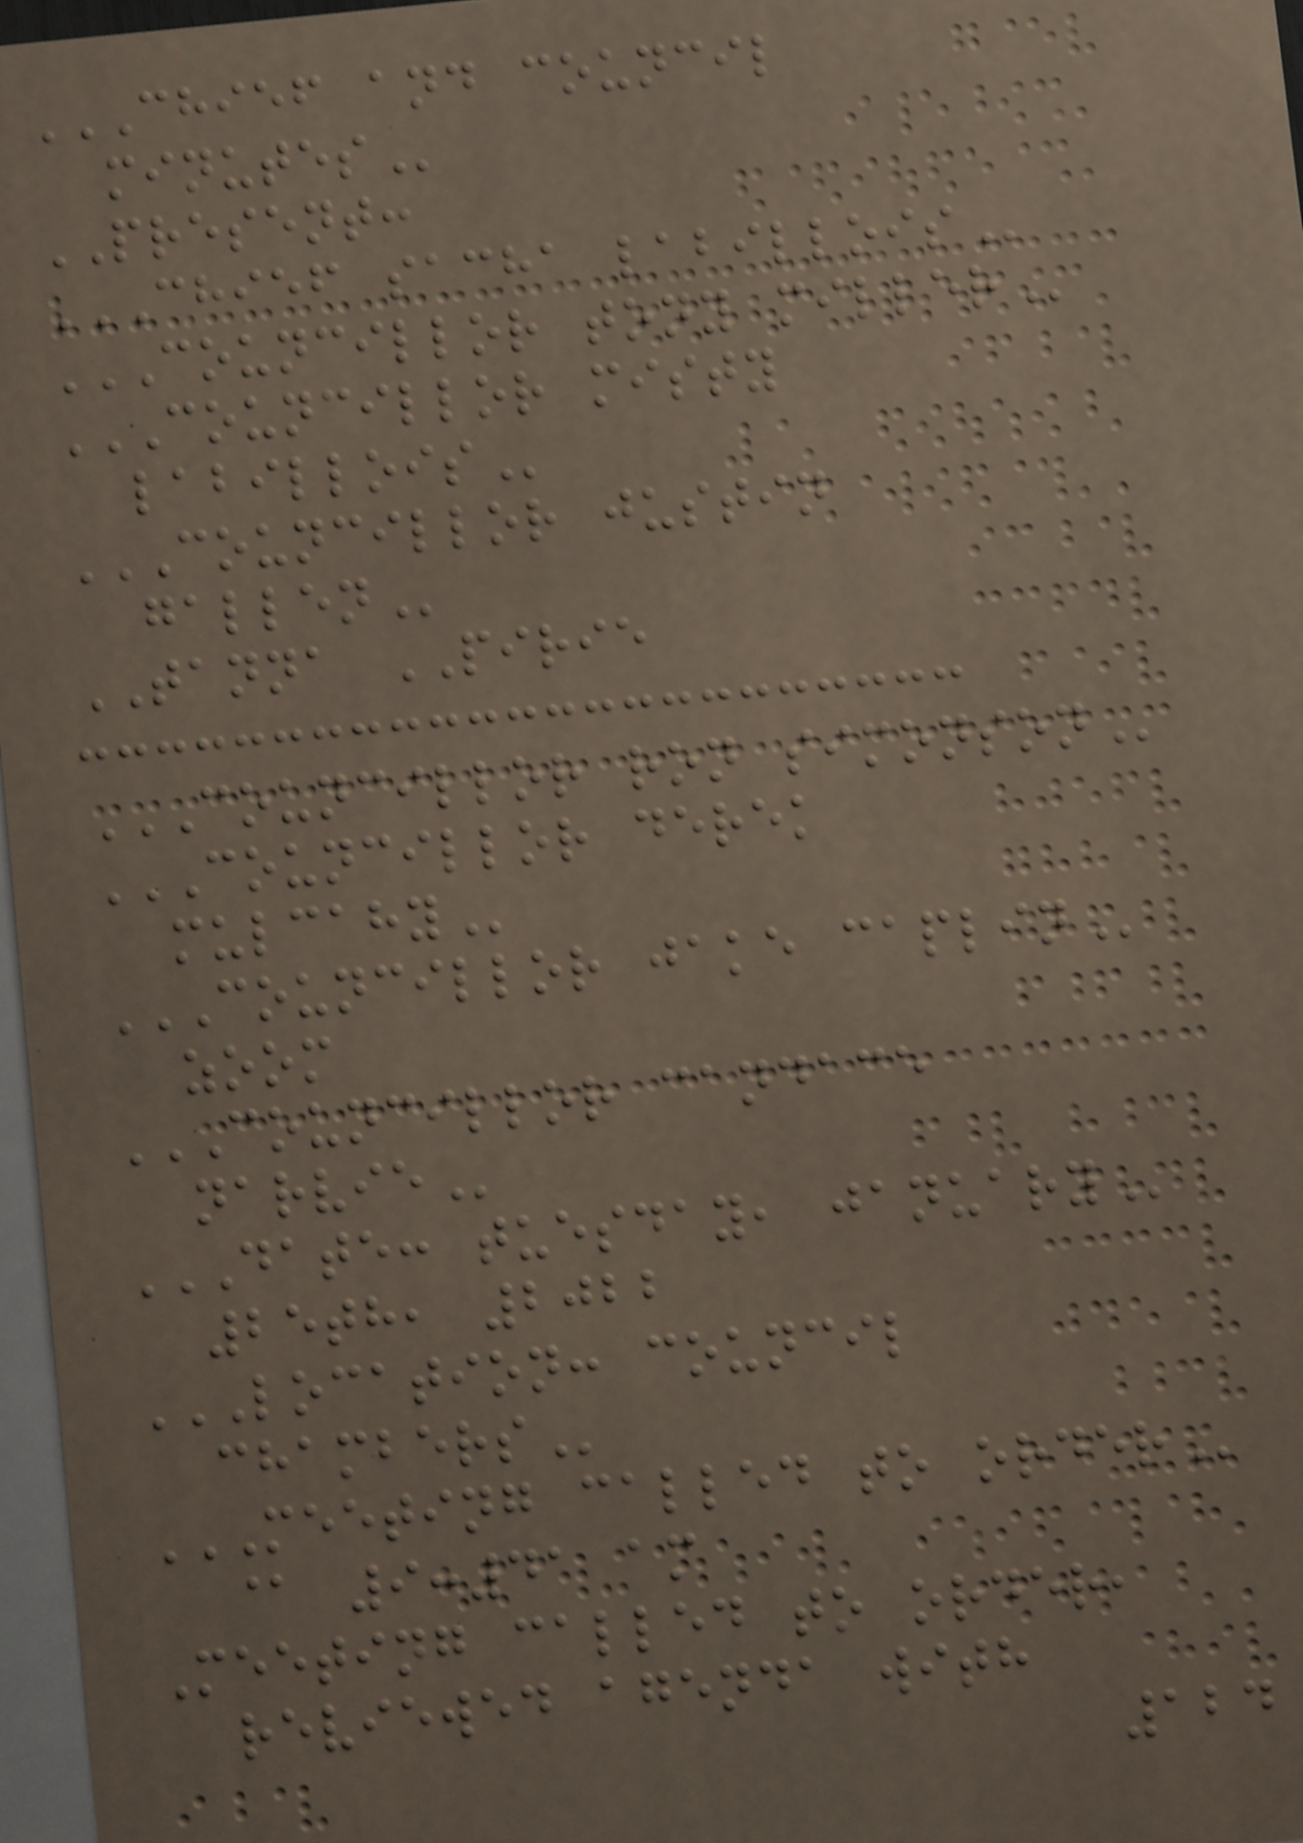CHIEF AND COUNCIL
MINUTES
PRESENT:
CHIEF SACHA LABILLOIS
COUNCILLOR TONY MILLER
COUNCILLOR MISTY
LABILLOIS
COUNCILLOR JUSTIN
GALLEN
TANNA PIRIE
COUNCILLOR RON SIMONSON
COUNCILLOR DEREK
MULCAHY
COUNCILLOR JAKE CAPLIN
zoom
COUNCILLOR CANDACE
NARVIE
DATE: TUESDAY, JANUARY
25th, 2022
LOCATION: COUNCIL
CHAMBERS
MEETING CALLED TO ORDER
@ 9:41 am
Meeting called to order,
reviewed agenda with
124
